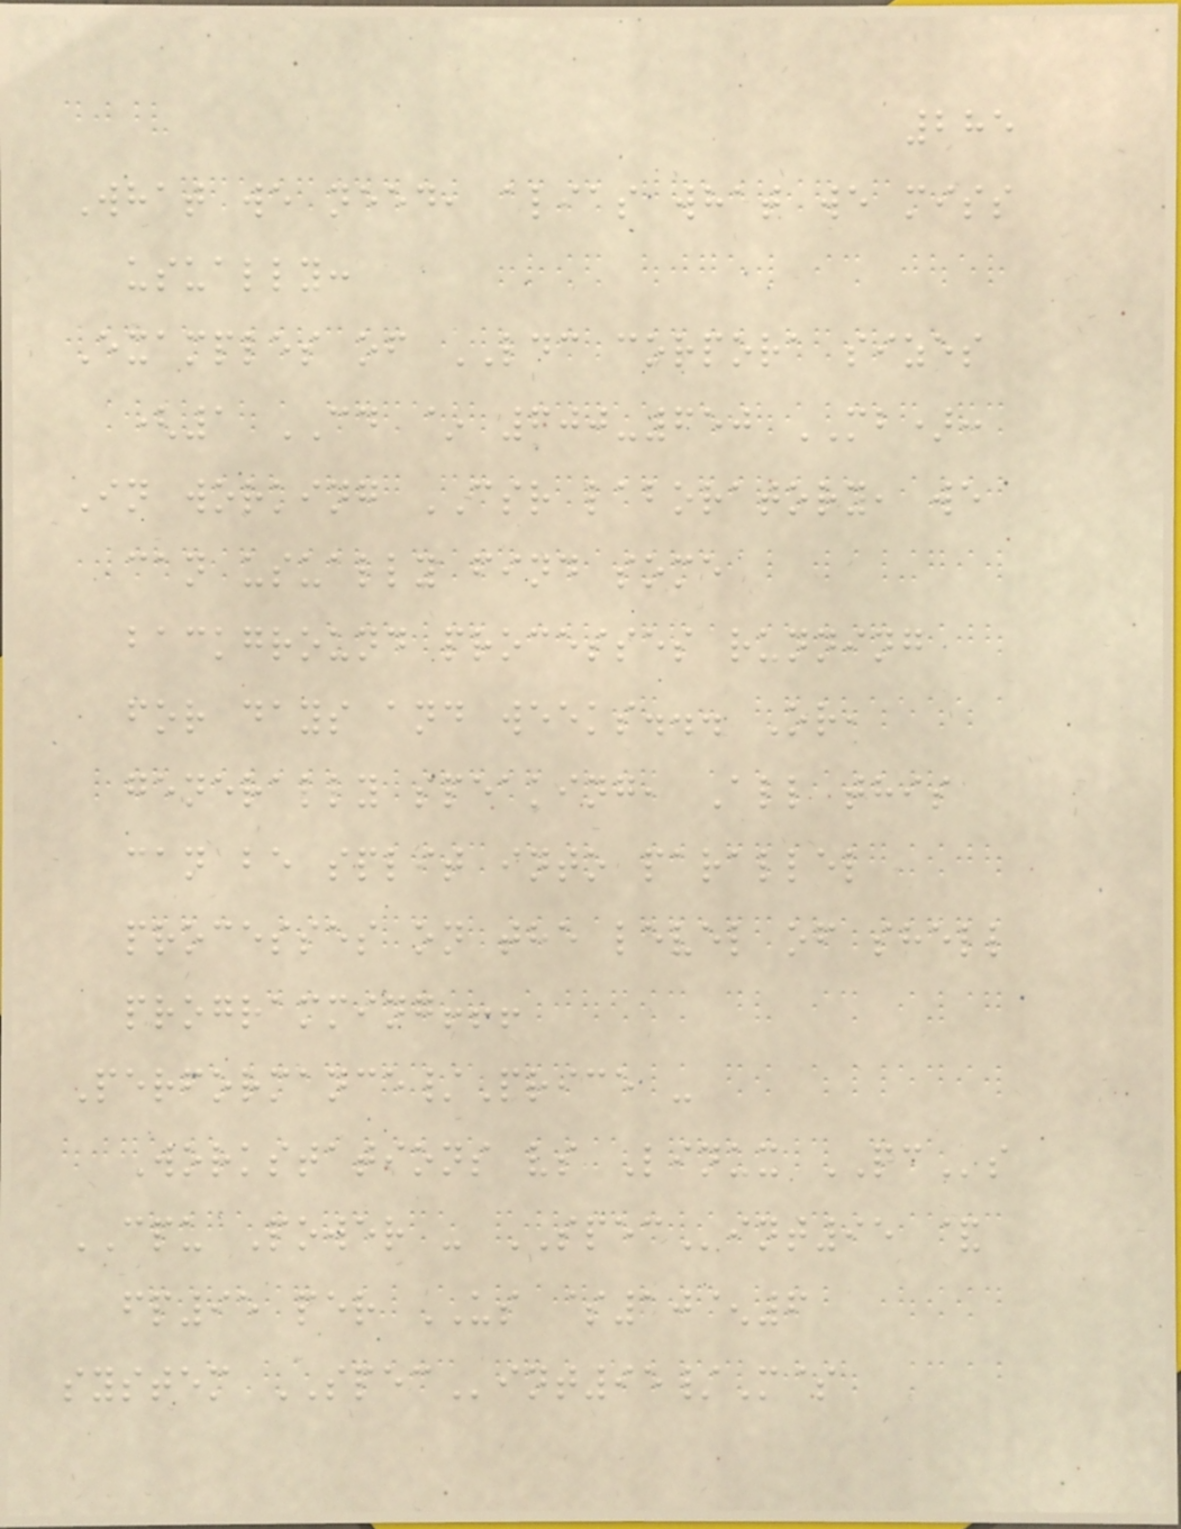285
What we need, alias what we miss
usually:
Examples of LDC corpora sizes
(1 CD ~ 600-650 MB):
In working CSR laboratory, we
can usually find some
background processes running
for days and weeks... Or,
generally speaking, All this
can be split into parallel
processes on the level of shell
programming!!!
Performance/Price -
Workstations vs Linux PCs
CPU Power - SPECint95 &
fp95 per US $10^6
system SPECint95/M$
